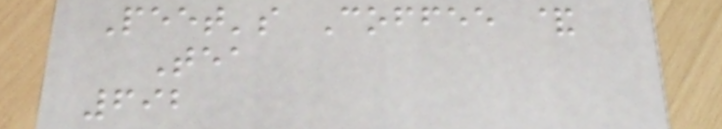Peet's Coffee &
Tea
692
